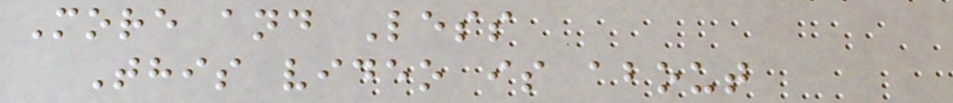More and Less
This video is about
